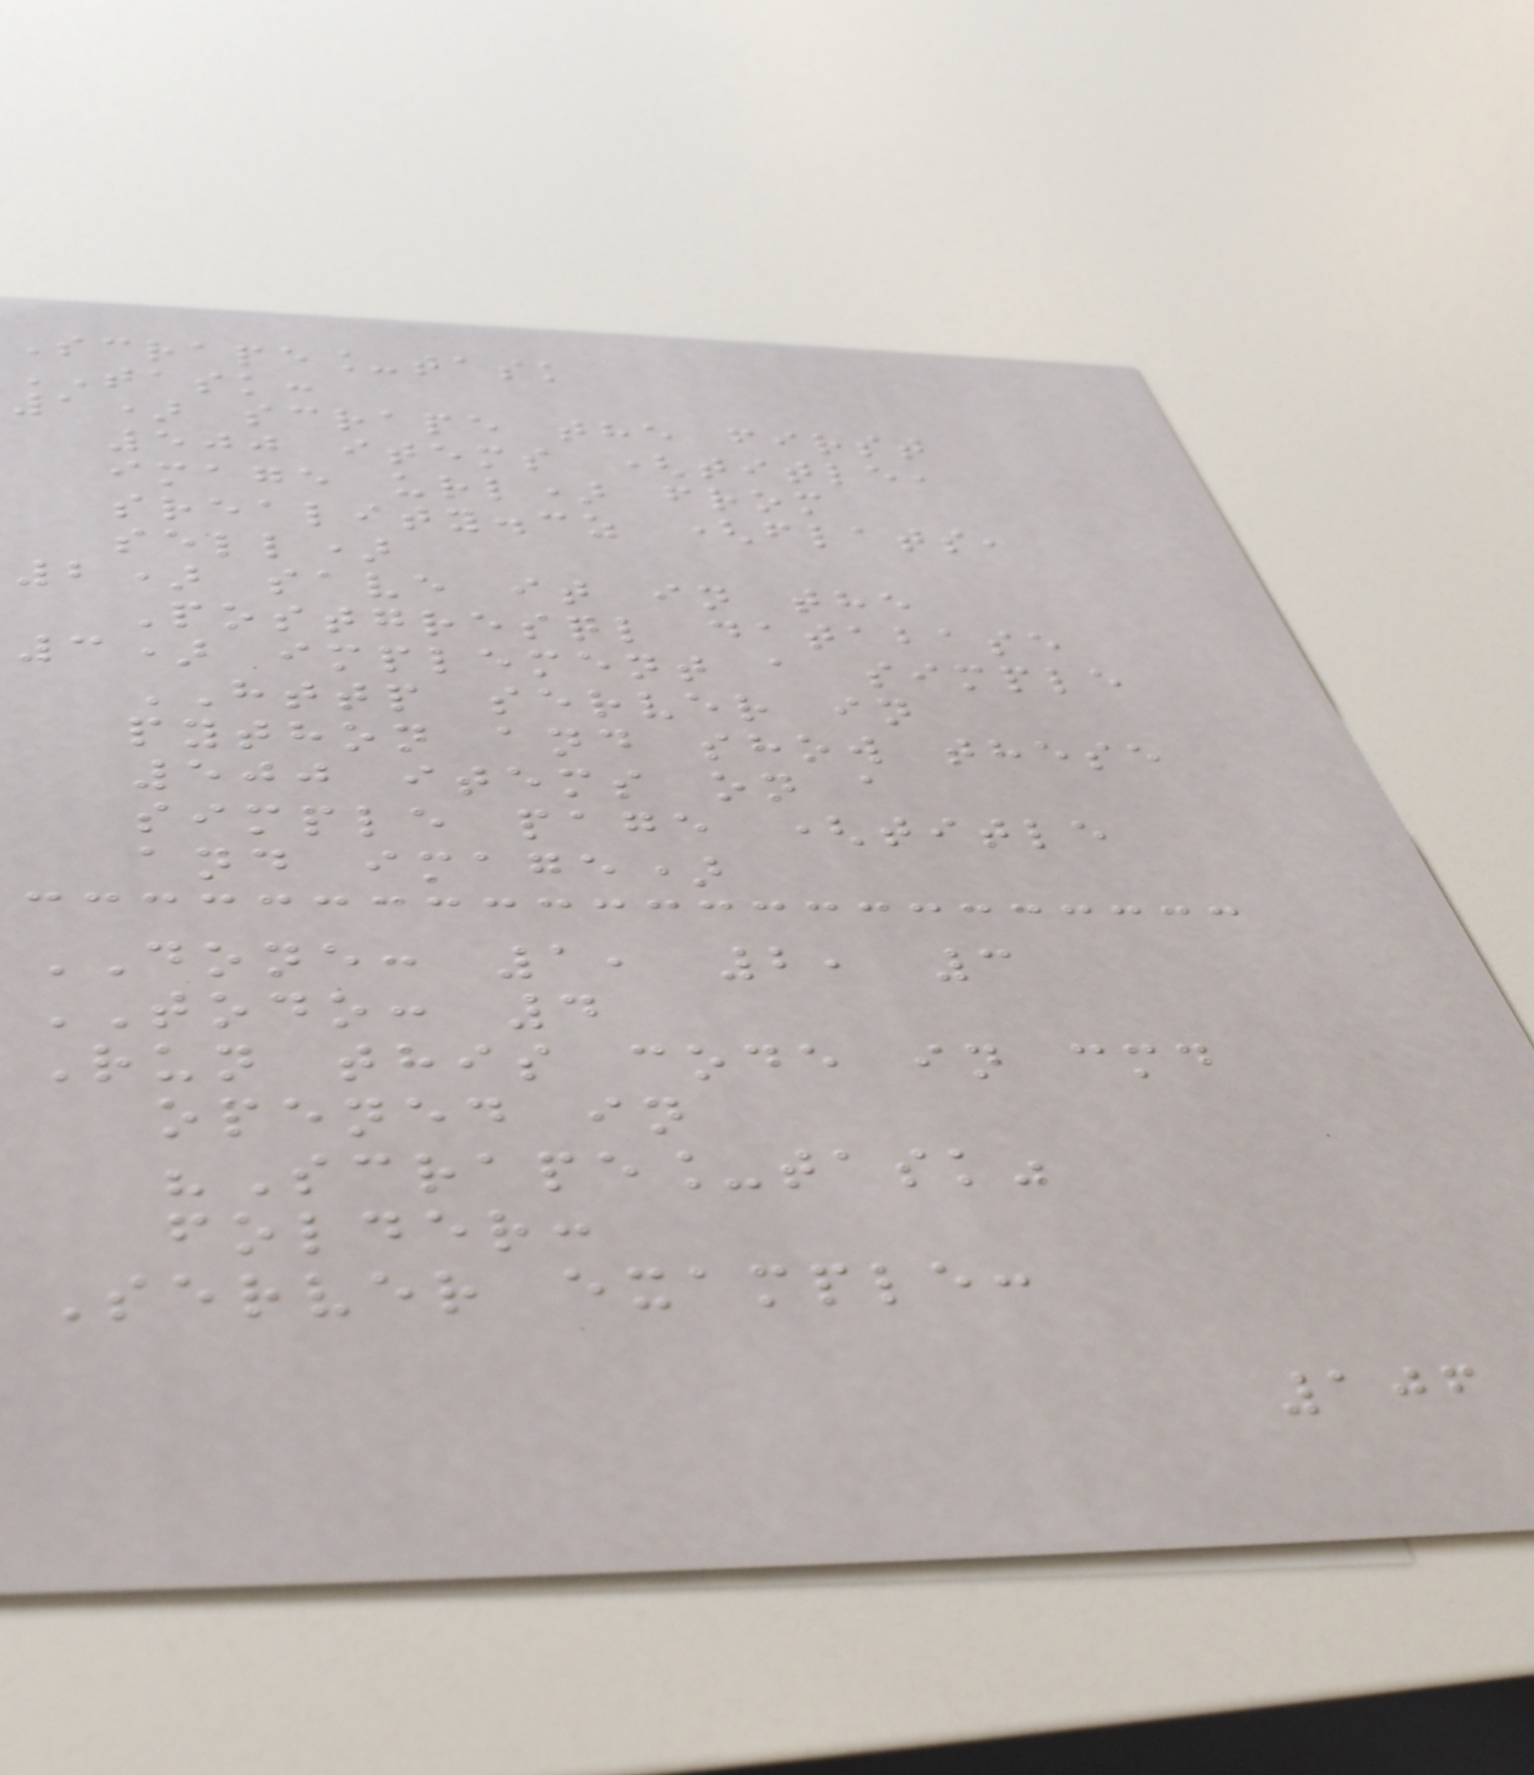Scrape_task
TASK:
1) scrape the first
500 items (title,
image url) from
sreality.cz (flats,
sell)
2) save it in the
Postgresql database
3) implement a simple
HTTP server in
python and show these
500 items on a
simple page (title
and image)
DONE: 1, 2, 3
TODO: 4
Run this code in cmd
opened in
"Scrape_task"
folder:
Server example:
106
